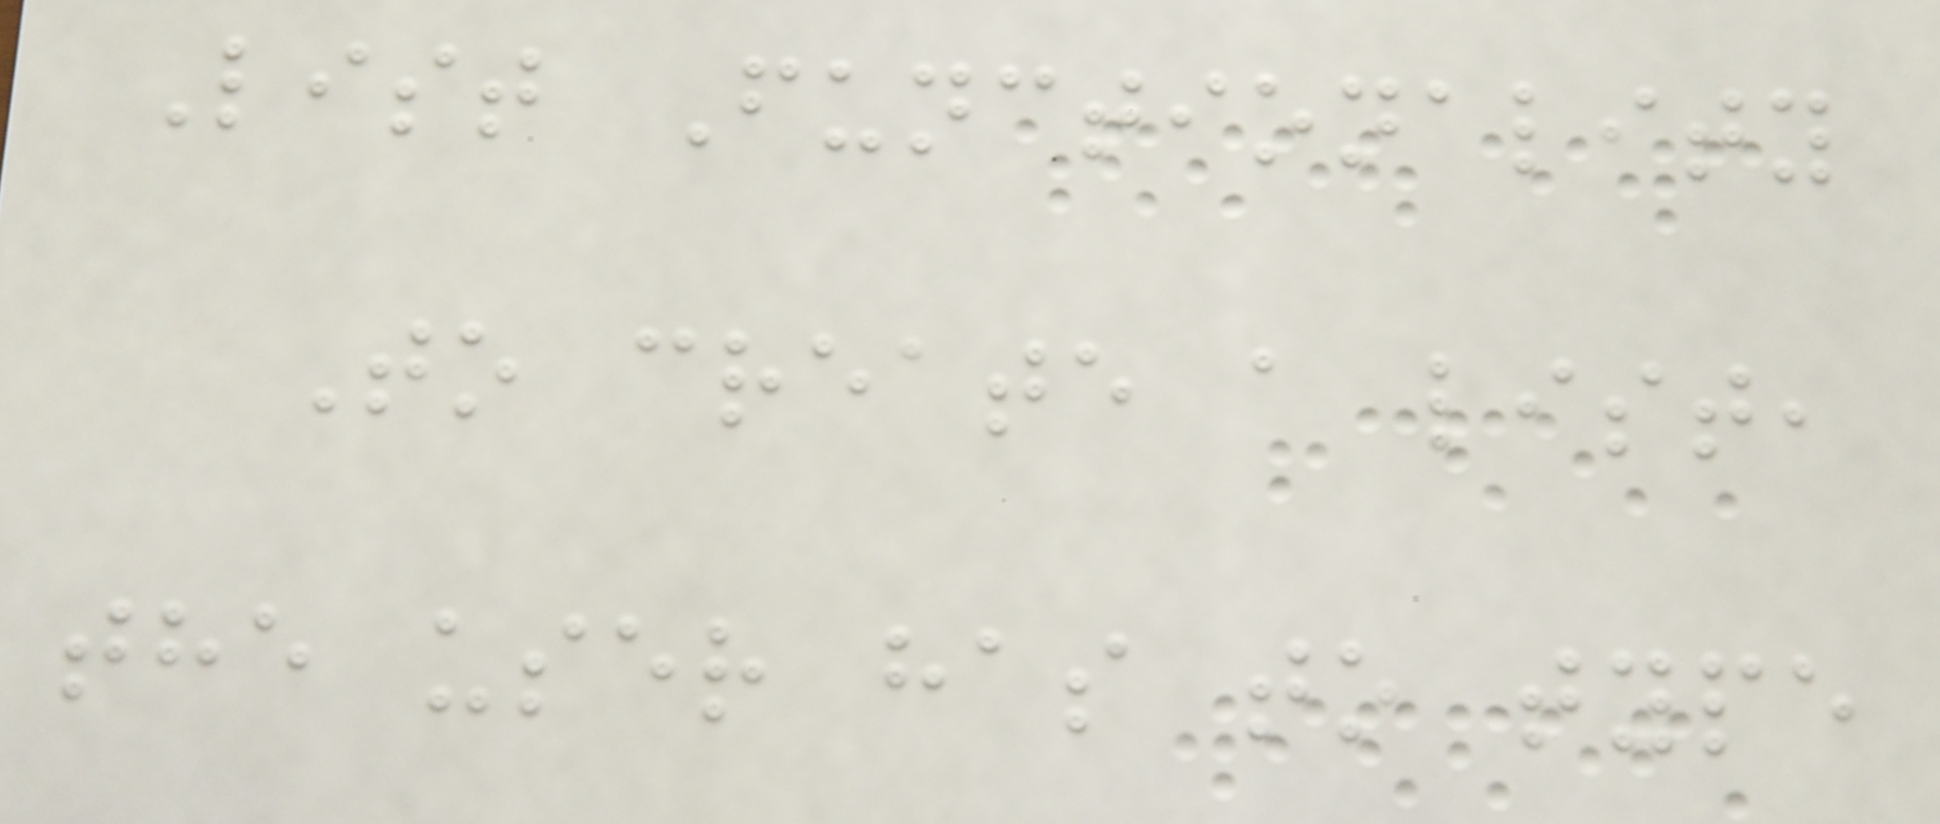List Functionality
To create a list,
the user has to type
